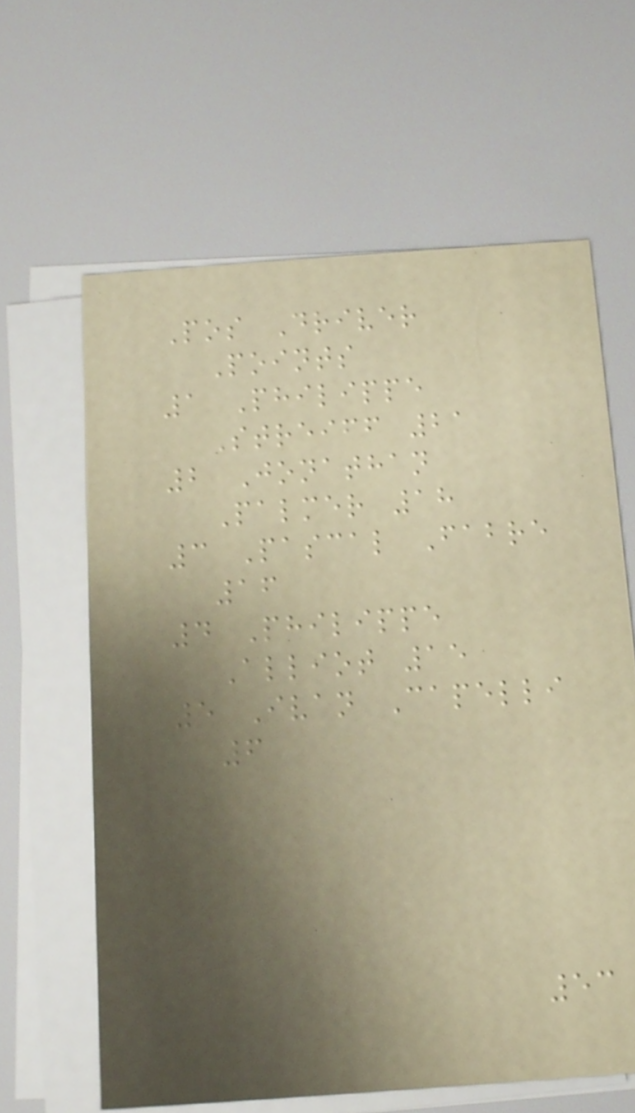Pos Driver
Points
1 Philippe
Streiff 21
2 Jonathan
Palmer 18
3 Pascal Fabre
16
4 Philippe
Alliot 15
5 Ivan Capelli
6
53
